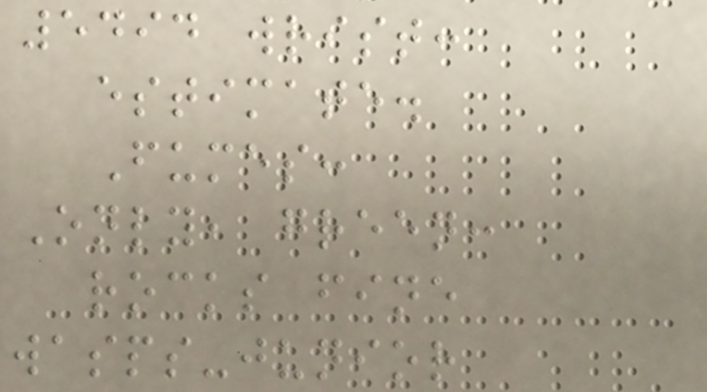5494 wrist:
estimate.
Fumes:
Only, green:
rocks fine
wasps-junior
